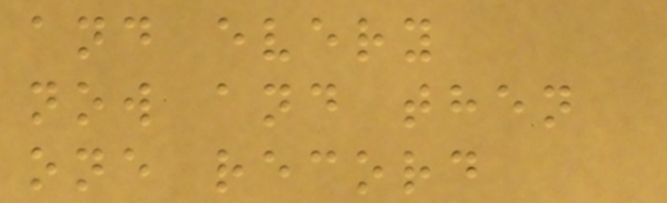and every
now and then
one record
